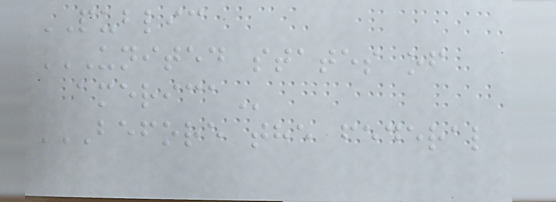PUBLIC
UNITED STATES OF
AMERICA
BEFORE THE FEDERAL
